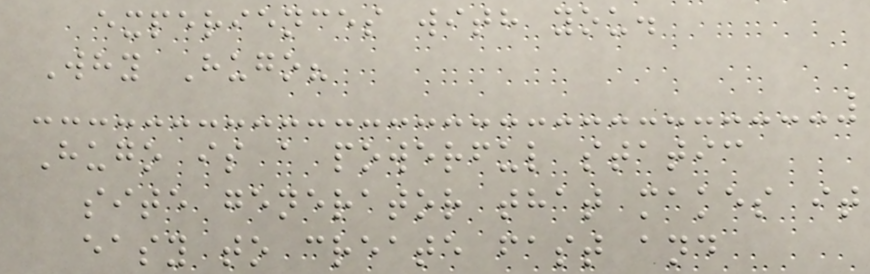experiences with you.
Why Hugo?
Hugo is a powerful static
site generator that makes it
easy to create fast and
